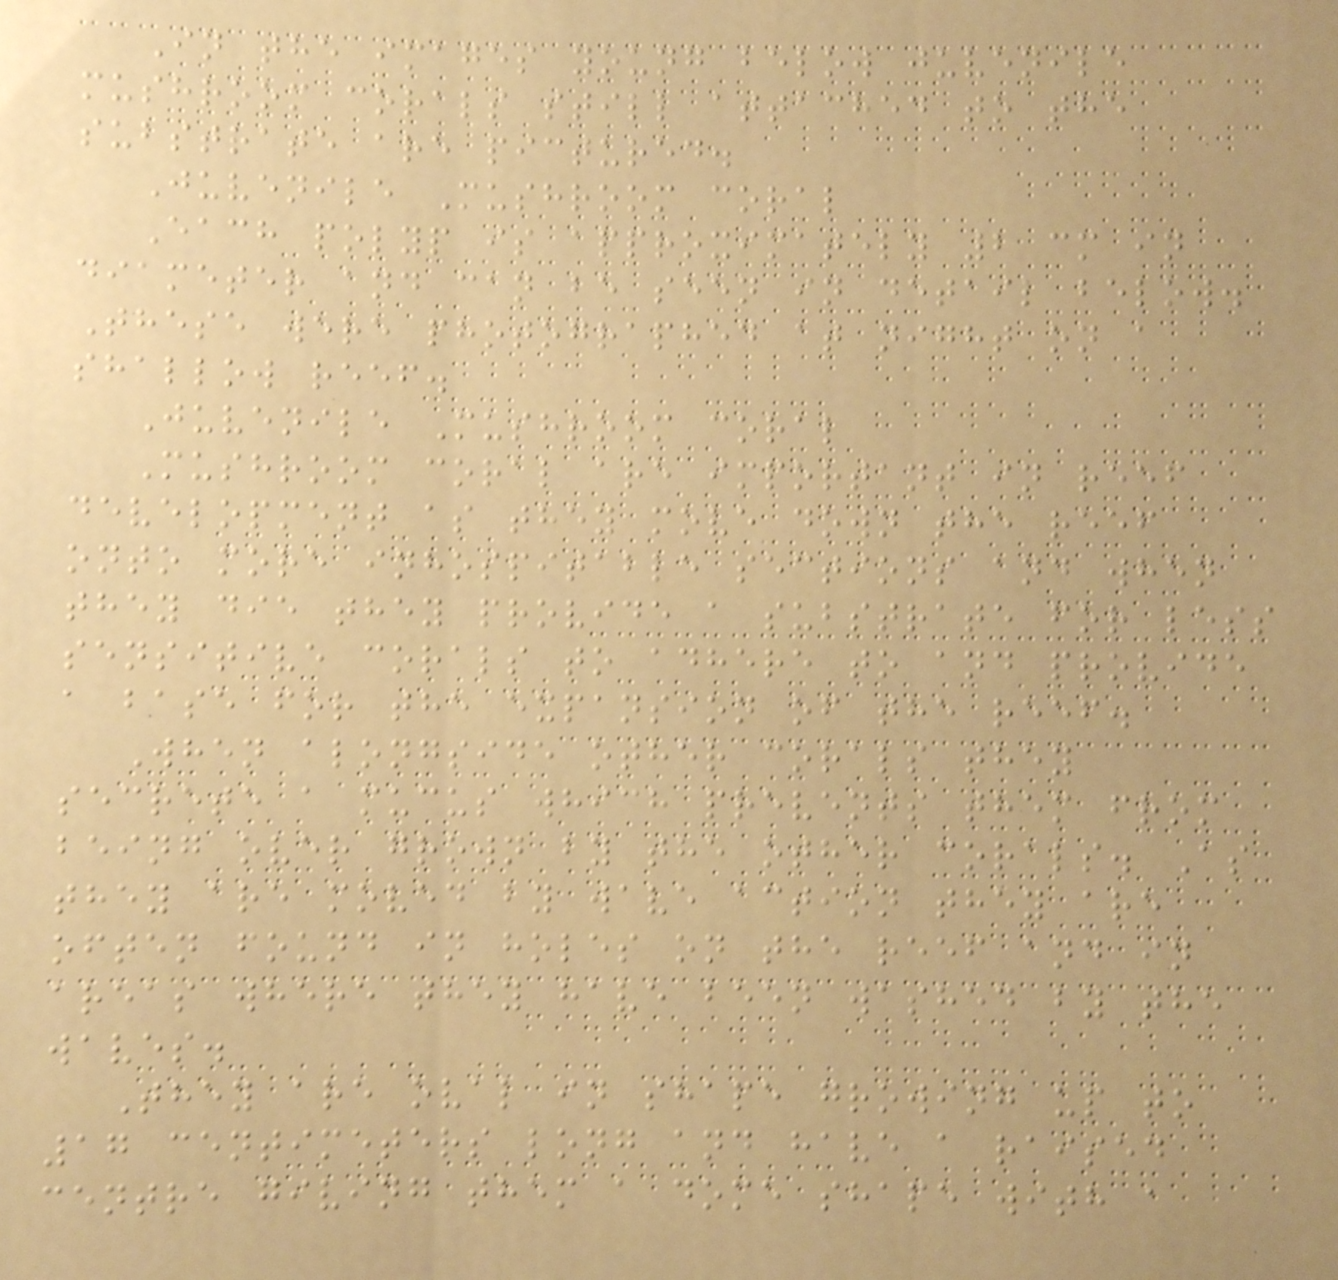In the images young below juvenile
mushroom corals still attached to the
substrate are pictured.
Juvenile Mushroom coral
Each polyp is approximately 2 cm in
diameter and can be seen in detail below.
These were photographed at night on a
shallow reef.
Juvenile Mushroom coral
Mushroom coral are important in reef
development as they move down the reef
onto more inhospitable sections and when
they die they provide a substrate for less
sensitive corals to adhere to and provide
a base for the expansion of the reef.
When alongside other corals they
secrete a mucus which prevents them from
being over grown by the other corals. As
they are moved by wave action they are
often found in holes on the reef and in
areas where they have been washed by the
waves.
They are oval in shape growing up to
17 centimeters long and have a raised
centre giving them a dome shape with a
